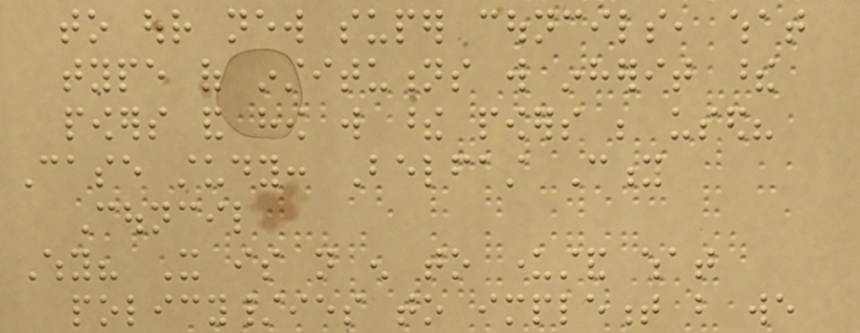to our new super councils, what
type of institutions will inherit these
powers and how will these powers be used?
Case study: Belfast City
Council
Why? It is not enough to understand what
policy/ies to implement but we
